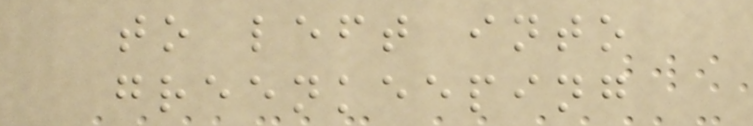to left into
greenkeeping
